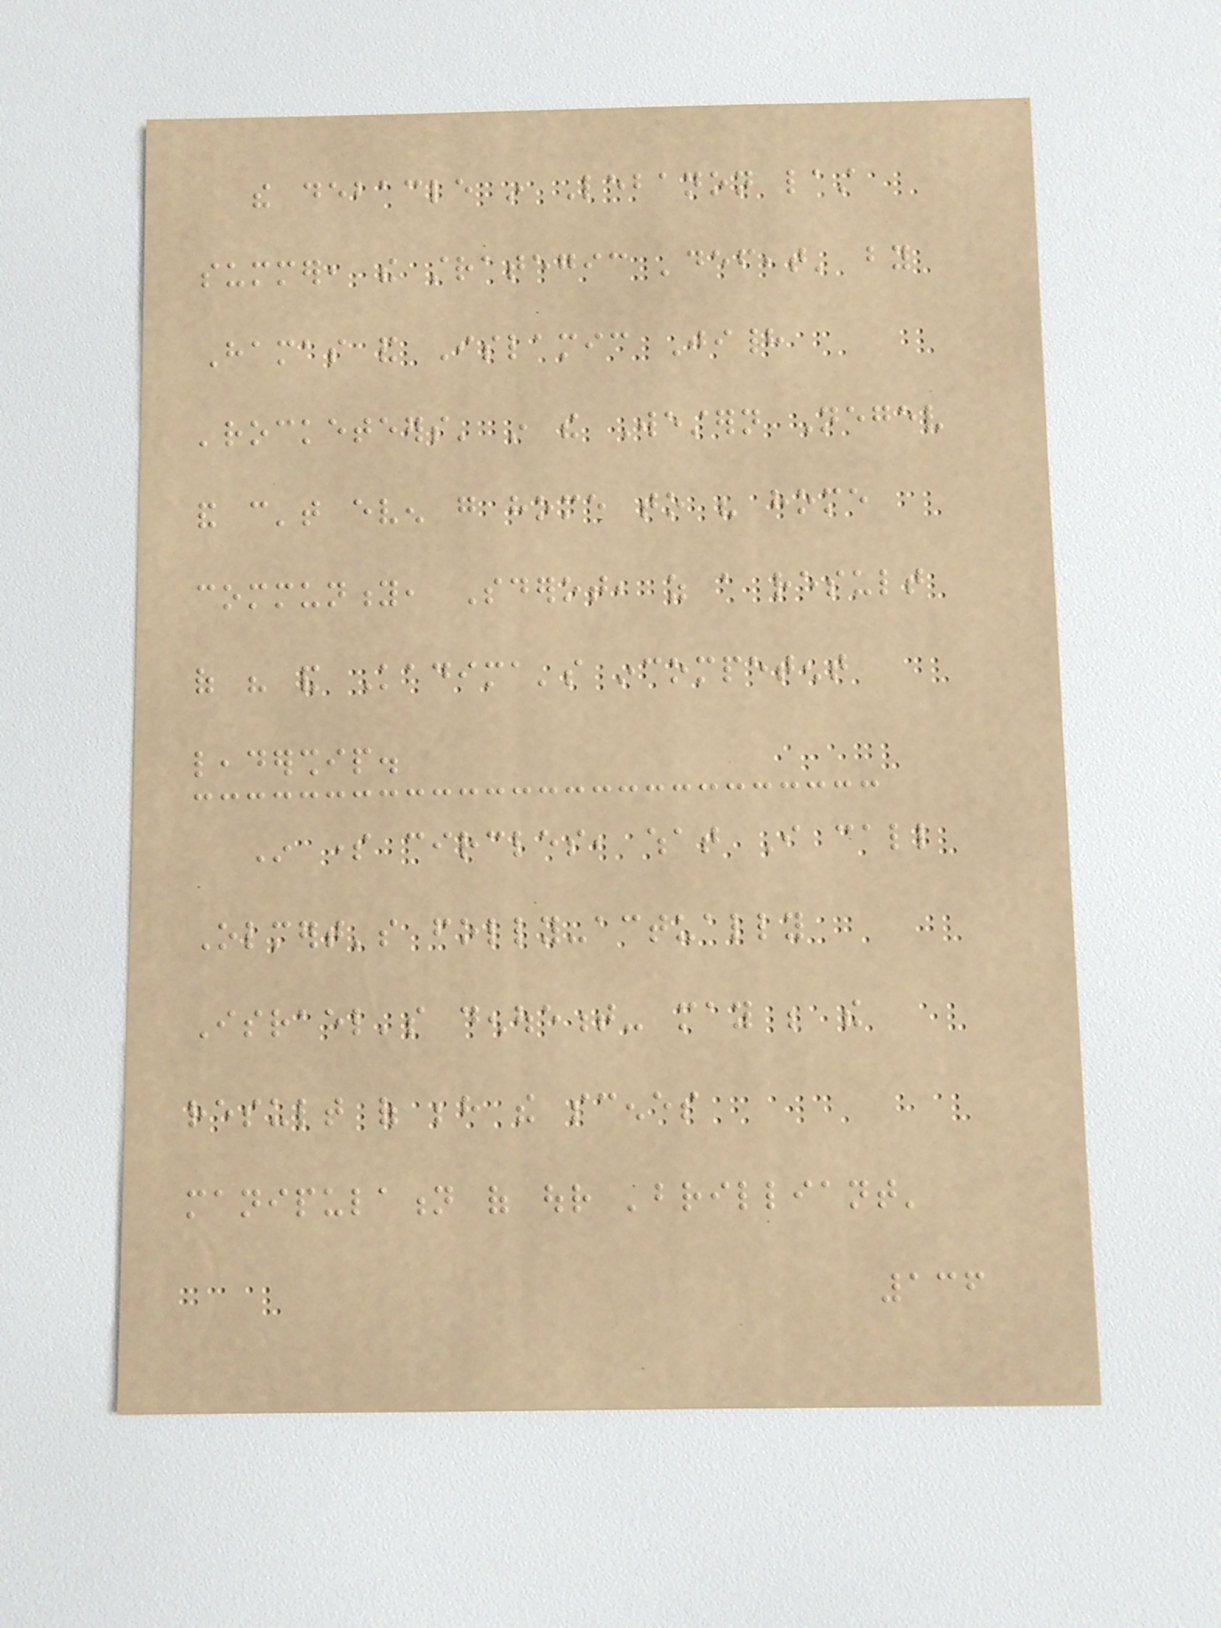the debacle in Lebanon last
summer, the strategic 'defeat' by
Hamas and Islamic Jihad
'rocketeers' in the Western Negev
and can't even go home to his home
community, Sderot, as a result
of his and Kadima's incompetent
leadership.
In some circles, what I call
Olmert's folly-actually
Israel's denouement- may be the
result of behind the scenes
manipulation of our 'brilliant'
136
